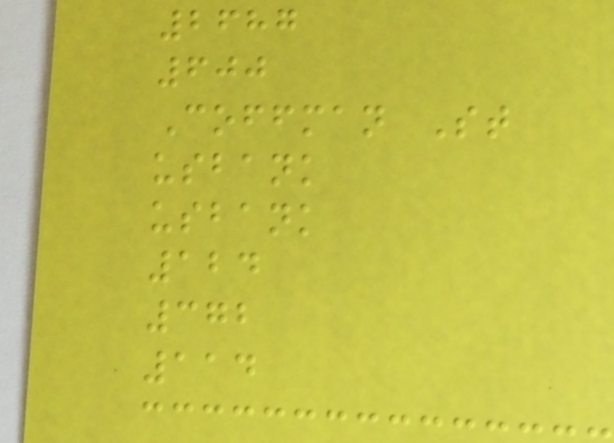2687
600
Coffman St
usbank
usbank
124
372
114
